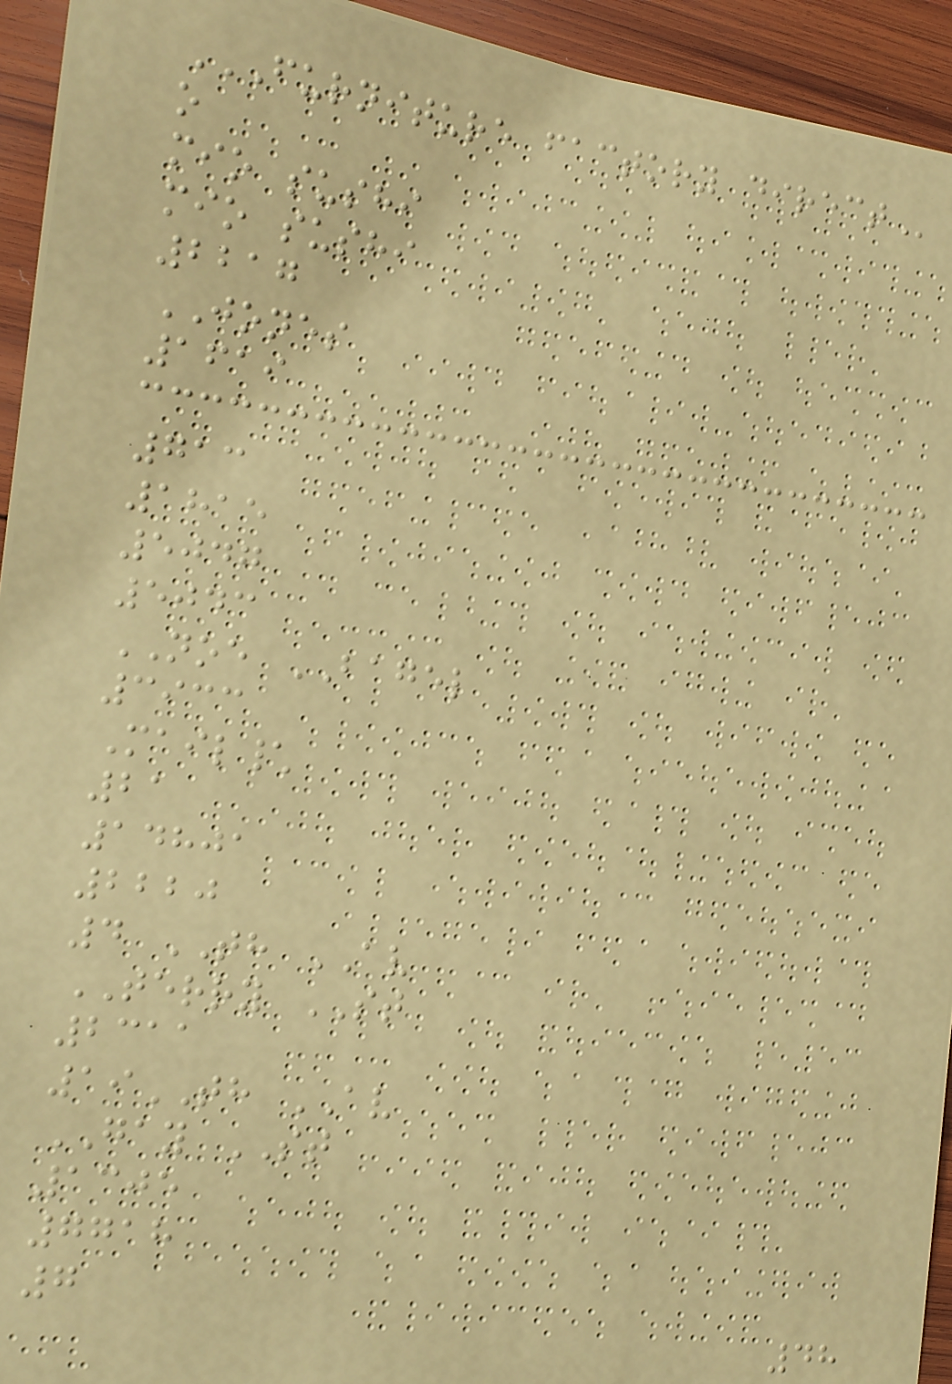FURNITURE FACTORY DIRECT
o
mio sushi
mio sushi
2217
JONES
1619
713
1815
5047
5043
NOE BAGEL
3933
Mail\
21
14801
2220
4 TH AV
TERRY ST
2311
19TH AV
GAY ST
1305
7718
7
48
